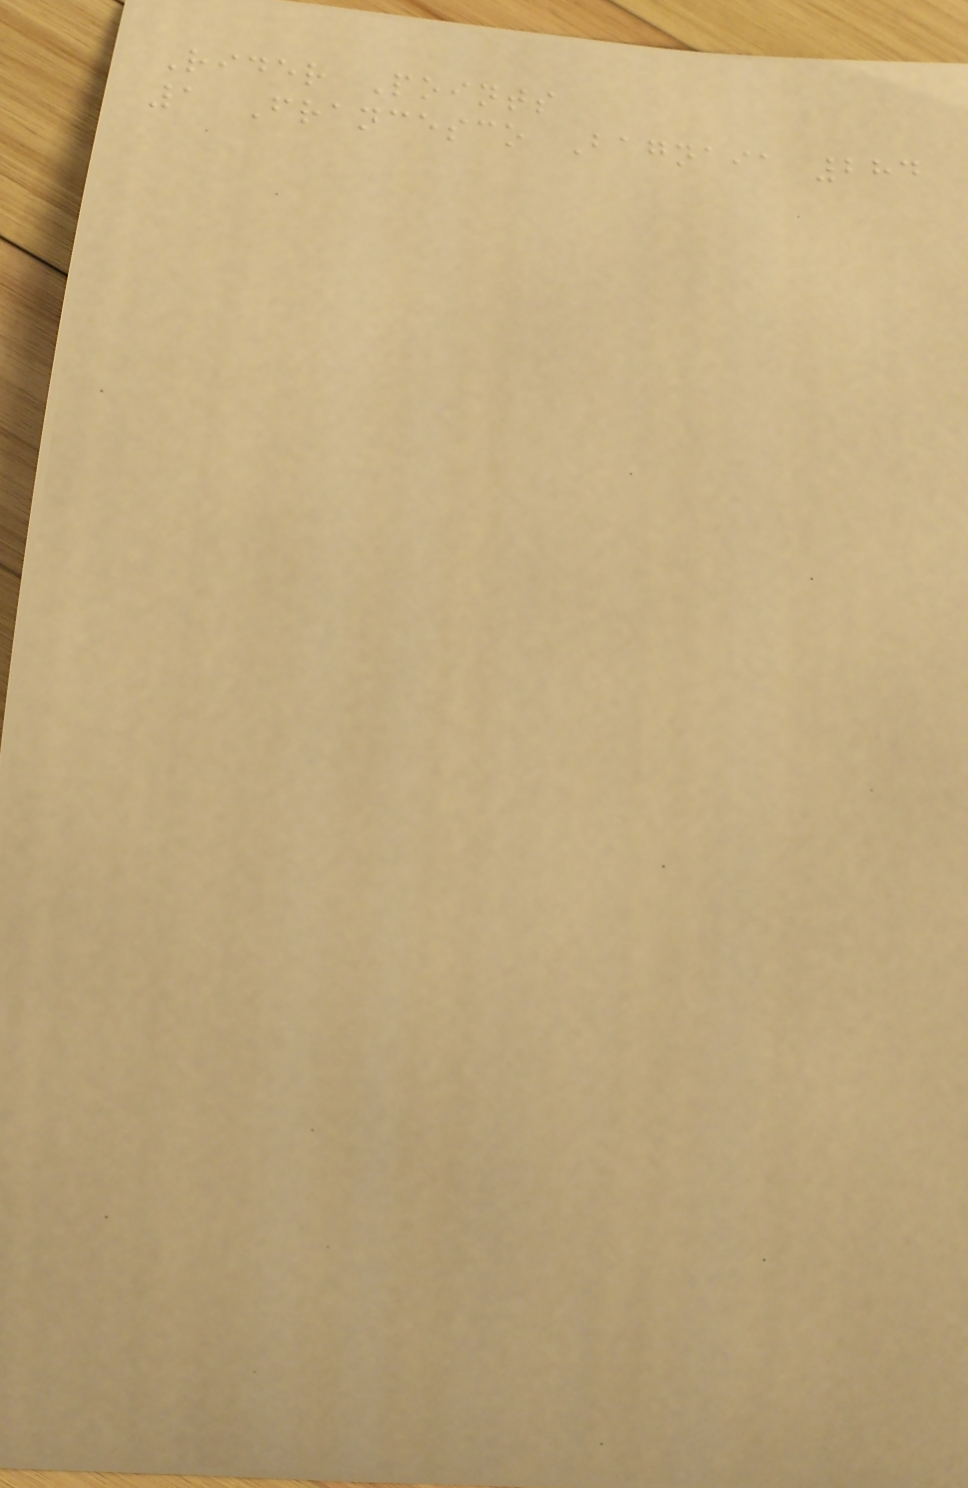Rider Points
1 Francesco Bagnaia 284
